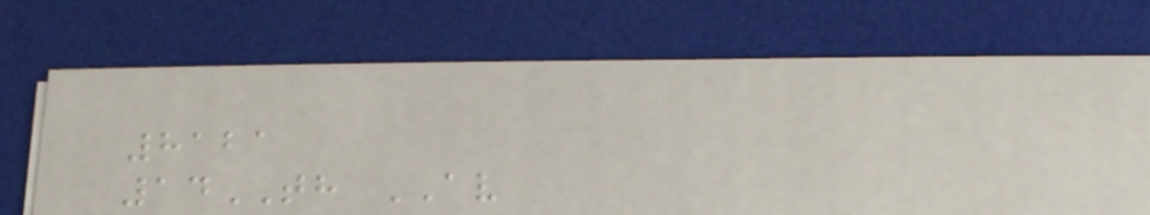8121
14TH AV
